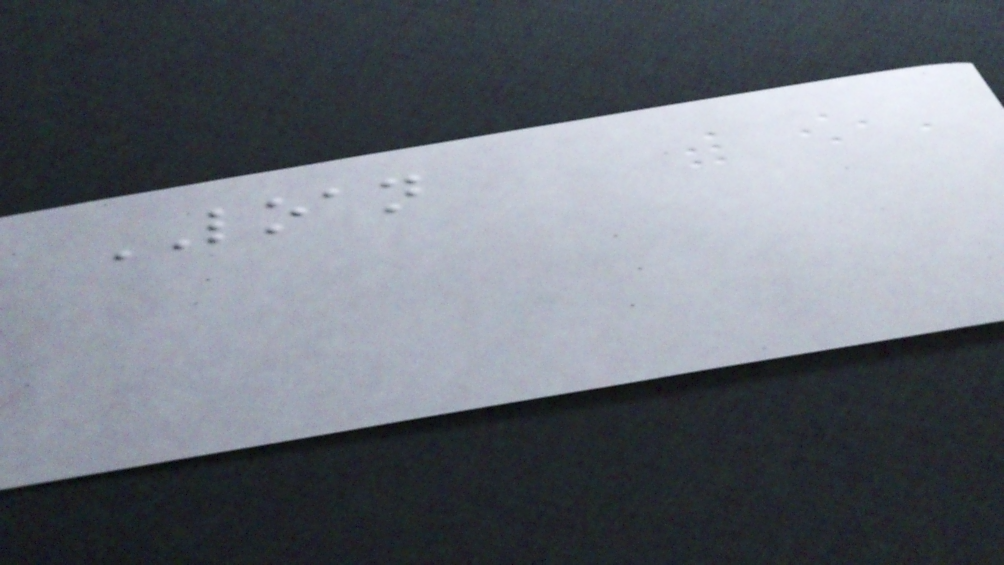LOAN
